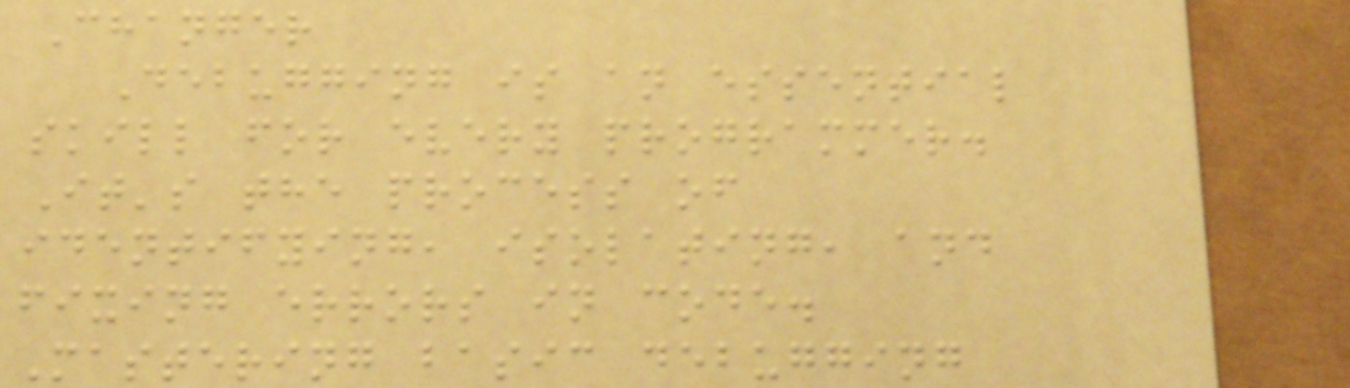Changer
Debugging is an essential
skill for every programmer.
It's the process of
identifying, isolating, and
fixing errors in code.
Mastering basic debugging
